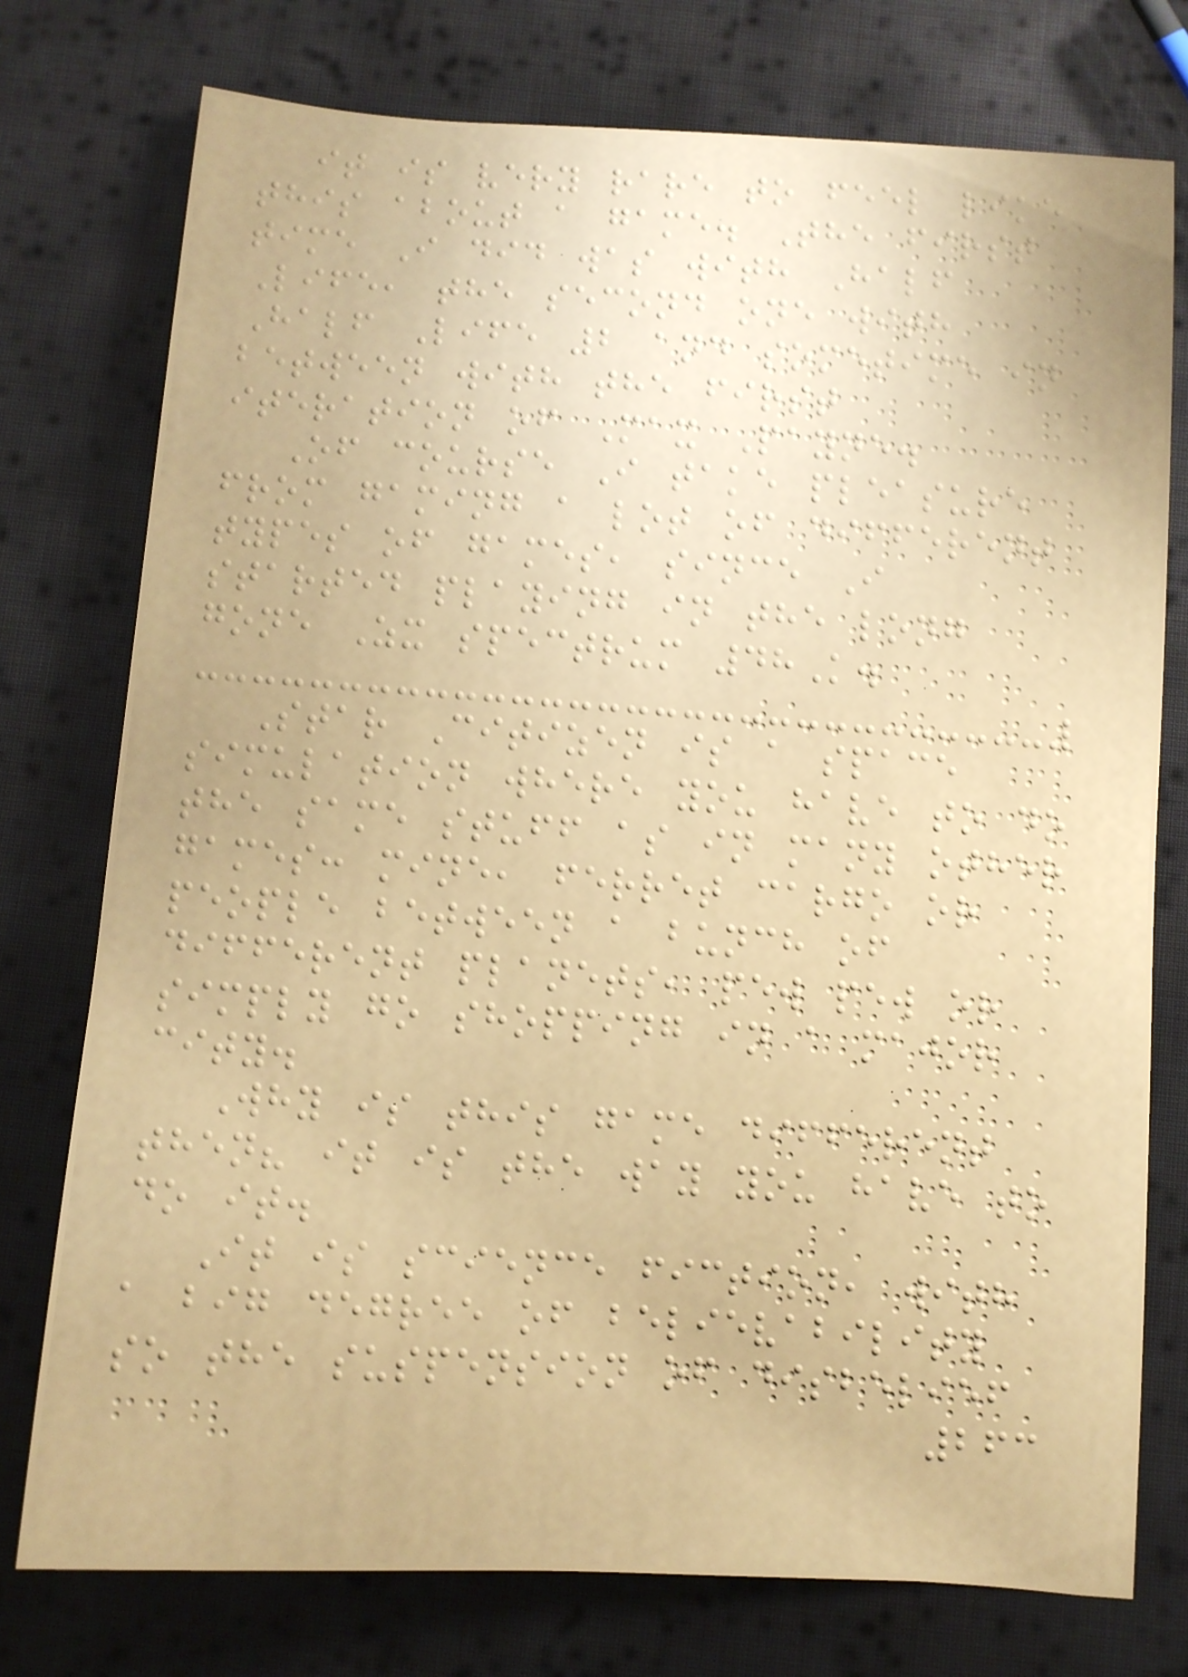it is very rare to feel like
this about a game. The first
time I did was with Half
Life, the second one with
Half Life 2 and sometime in
between with the first
iteration of Max Payne.
Of course I take pleasure
from gaming a lot of different
types of games, since I
started playing in the long
gone Zx spectrum 48K.
Star Citizen is a space
simulation where you have to do
the same stuff as in many other
games: mine, ferret cargo or
people between a bunch of
different planets, pew pew or
simply go shopping in a major
city.
Why is this game different
then? it is the way you have to
do it.
It is science fiction, with
a big degree of believability
so the suspension of disbelief
263
